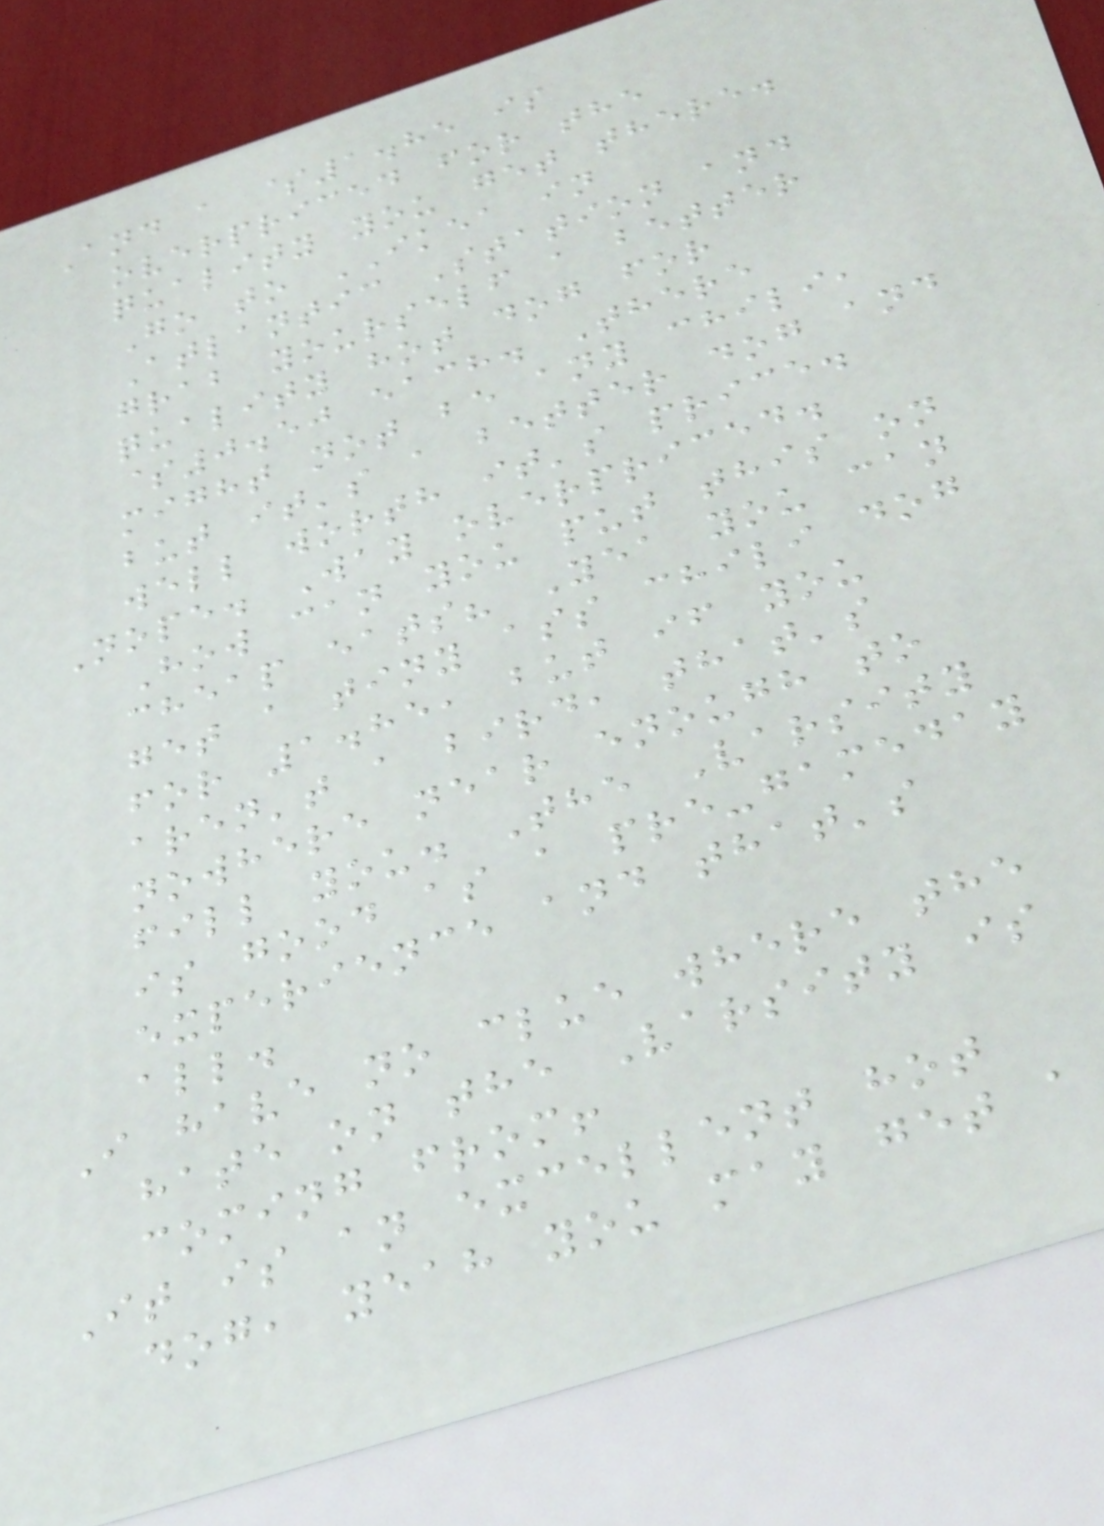And a $1.85 is
overpriced for the
quality you get there.
Go to IKEA in
Atlantic Station and
grab yourself a better
quality hot dog for
$0.50 each. There
might not be any chili,
but it's a better dog and
well worth it's price.
Nope. Way overpriced.
How can you put this on
cheap eats? Yea you can
get a tiny ass chili dog
for 1.85, but if you
aren't a bird, that's
nowhere near enough to
fill you. The Varsity
is good as a pre-gameday
experience and that's
all.
I have no clue where the
hate on the Varsity is
coming from!
It is an excellent hot
dog, yeah you may get a
